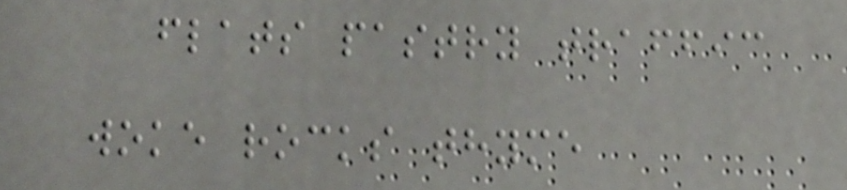flats pastry traffic
woke rocks thyme
